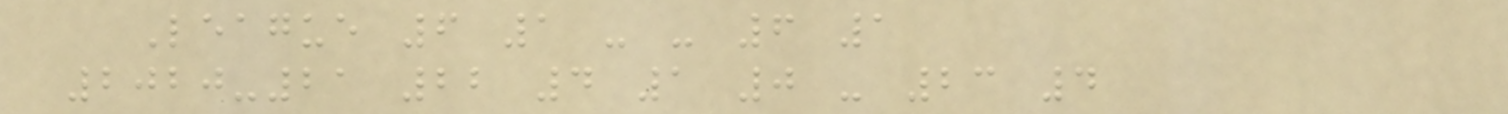League 6 1 - - 6 1
2020-21 22 4 1 0 - 23 4
